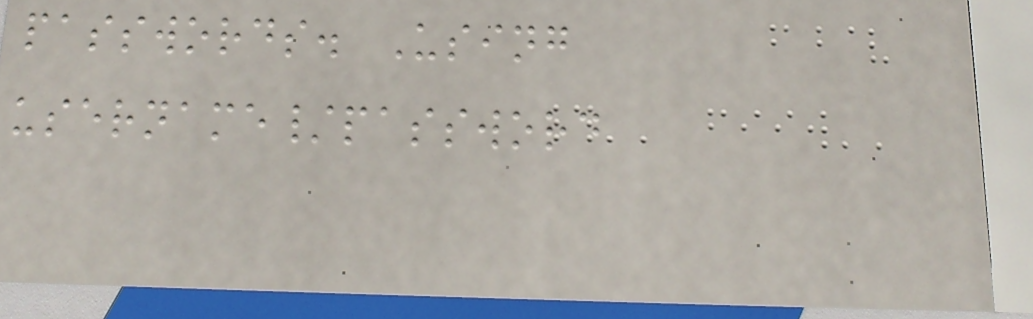passwords. Using
username/password
